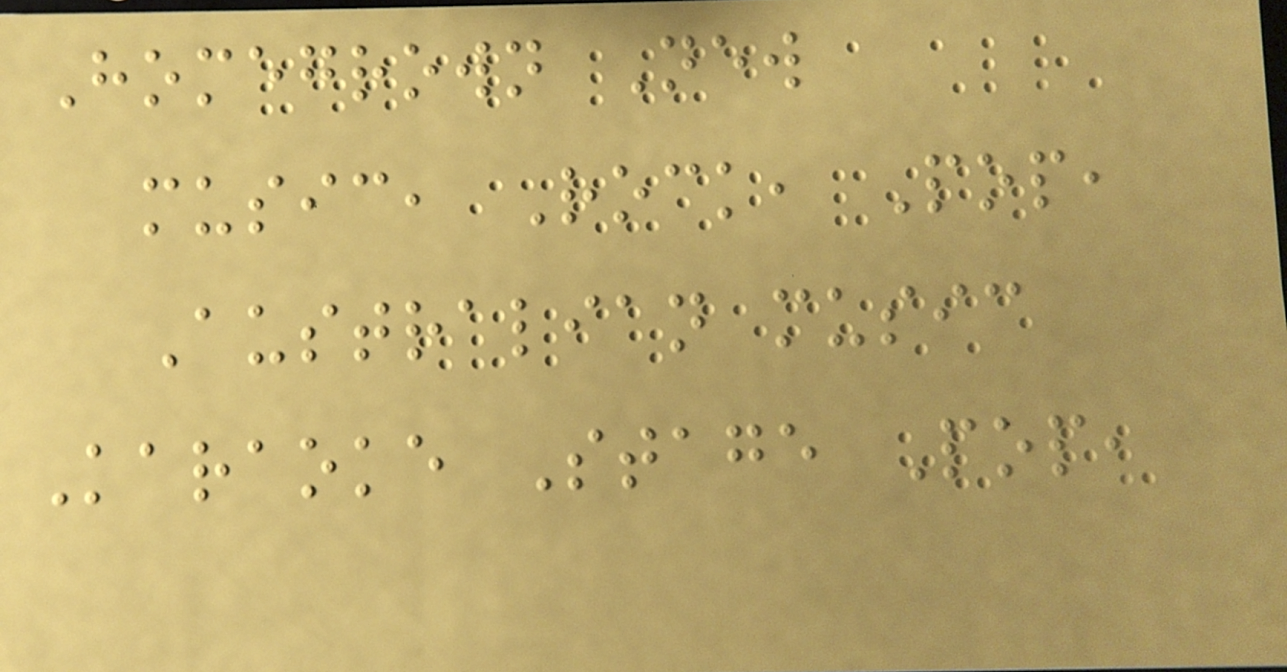Homegrown New
music, Rock, Pop,
Australian music
Karaoke Stage Pop,
